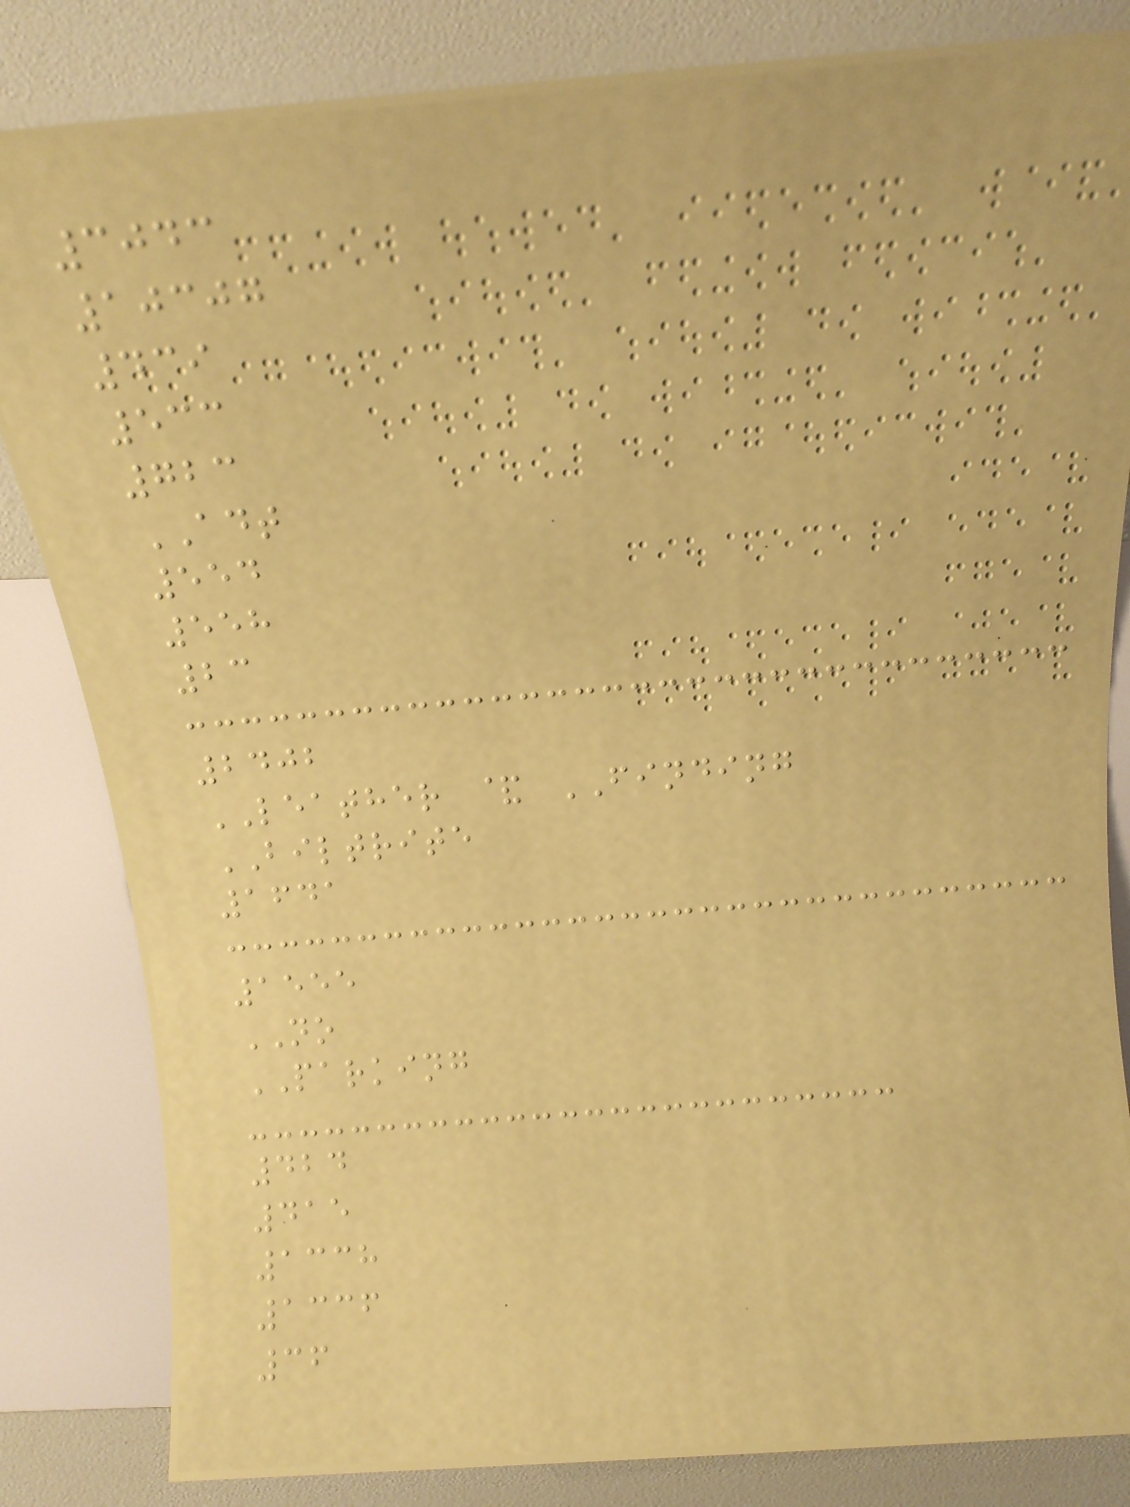3043
10307
439
533
723
ADT
554
558
23
2402
LEATHER & FINDING
BILTRITE
1641
1555
NO
PARKING
424
415
1338
1336
36
